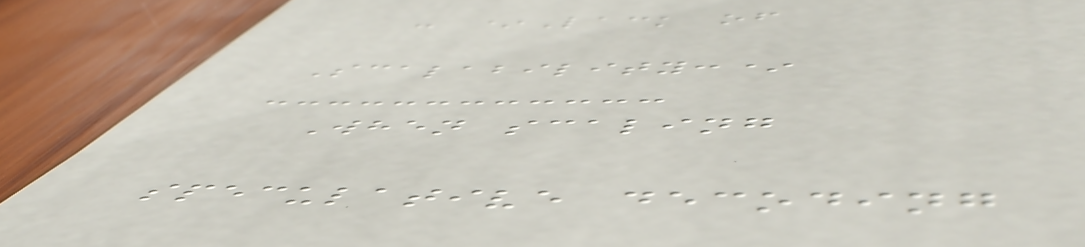- *Lack of
Scalability:*
When scaling
speculative decoding
